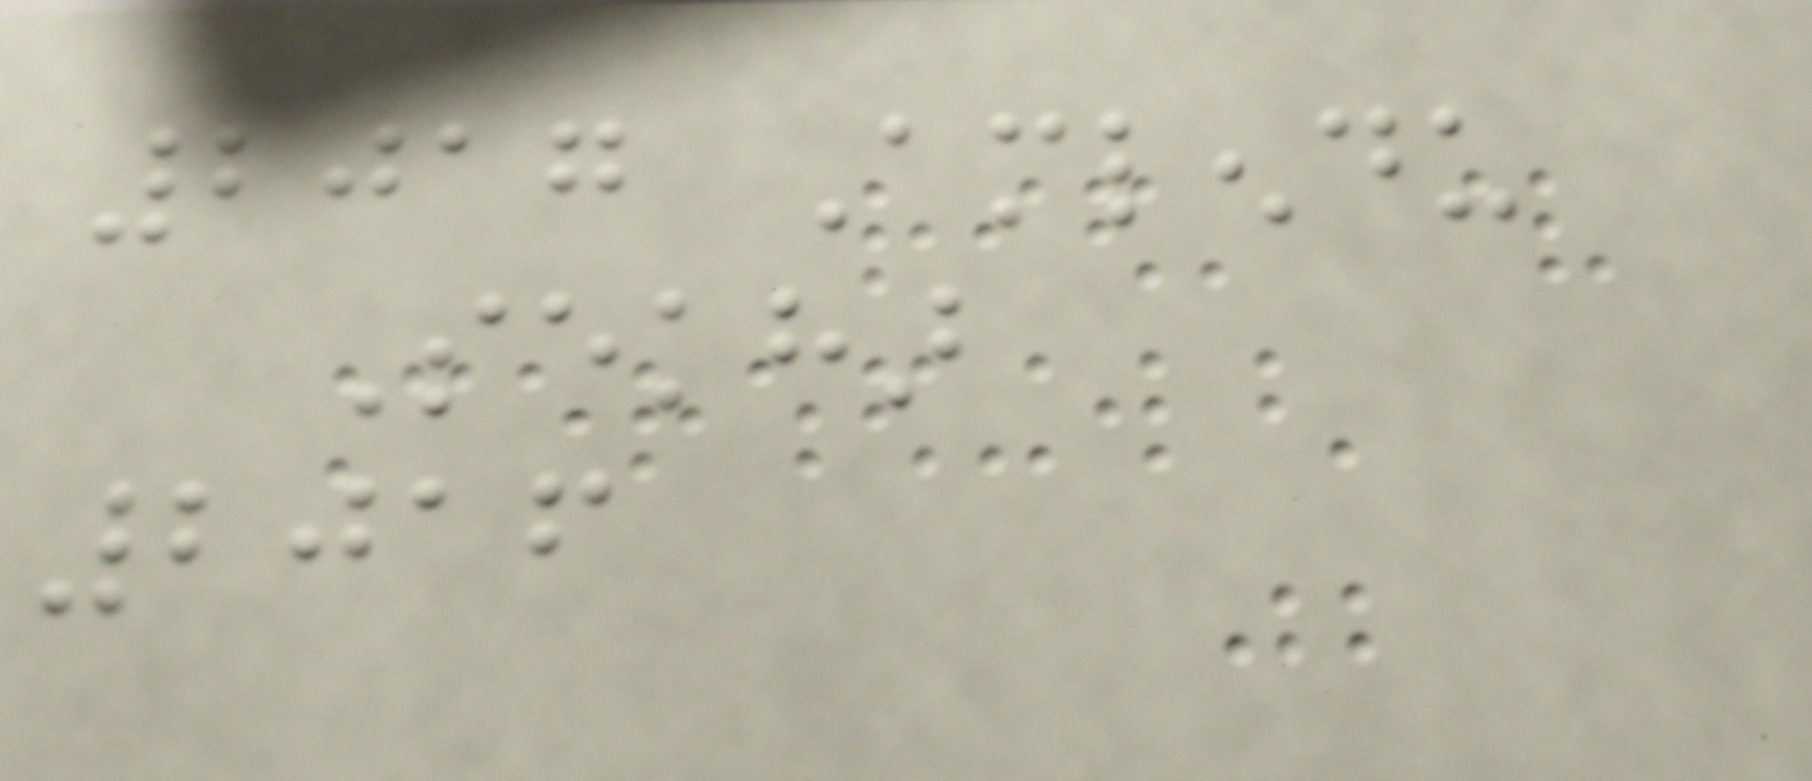2017 Amlendu
Sekhar
2016
